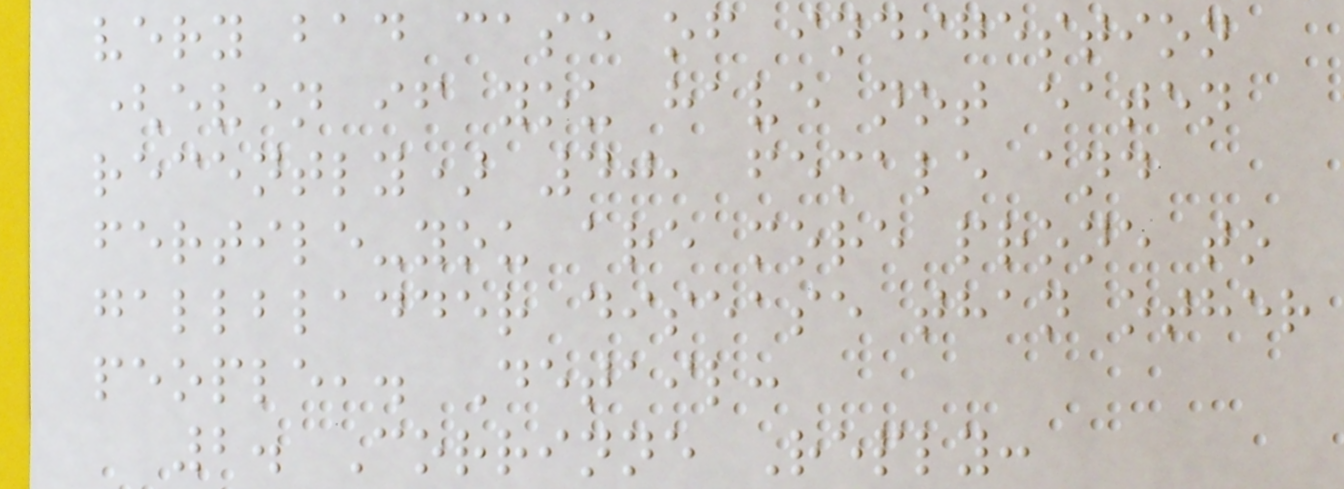very bad case of indigestion
(even if you have not eaten
recently) 40, female and
fertile-you are more prone to
gallbladder disease than other
people,. Detail:
2. Corrinne Reply:
